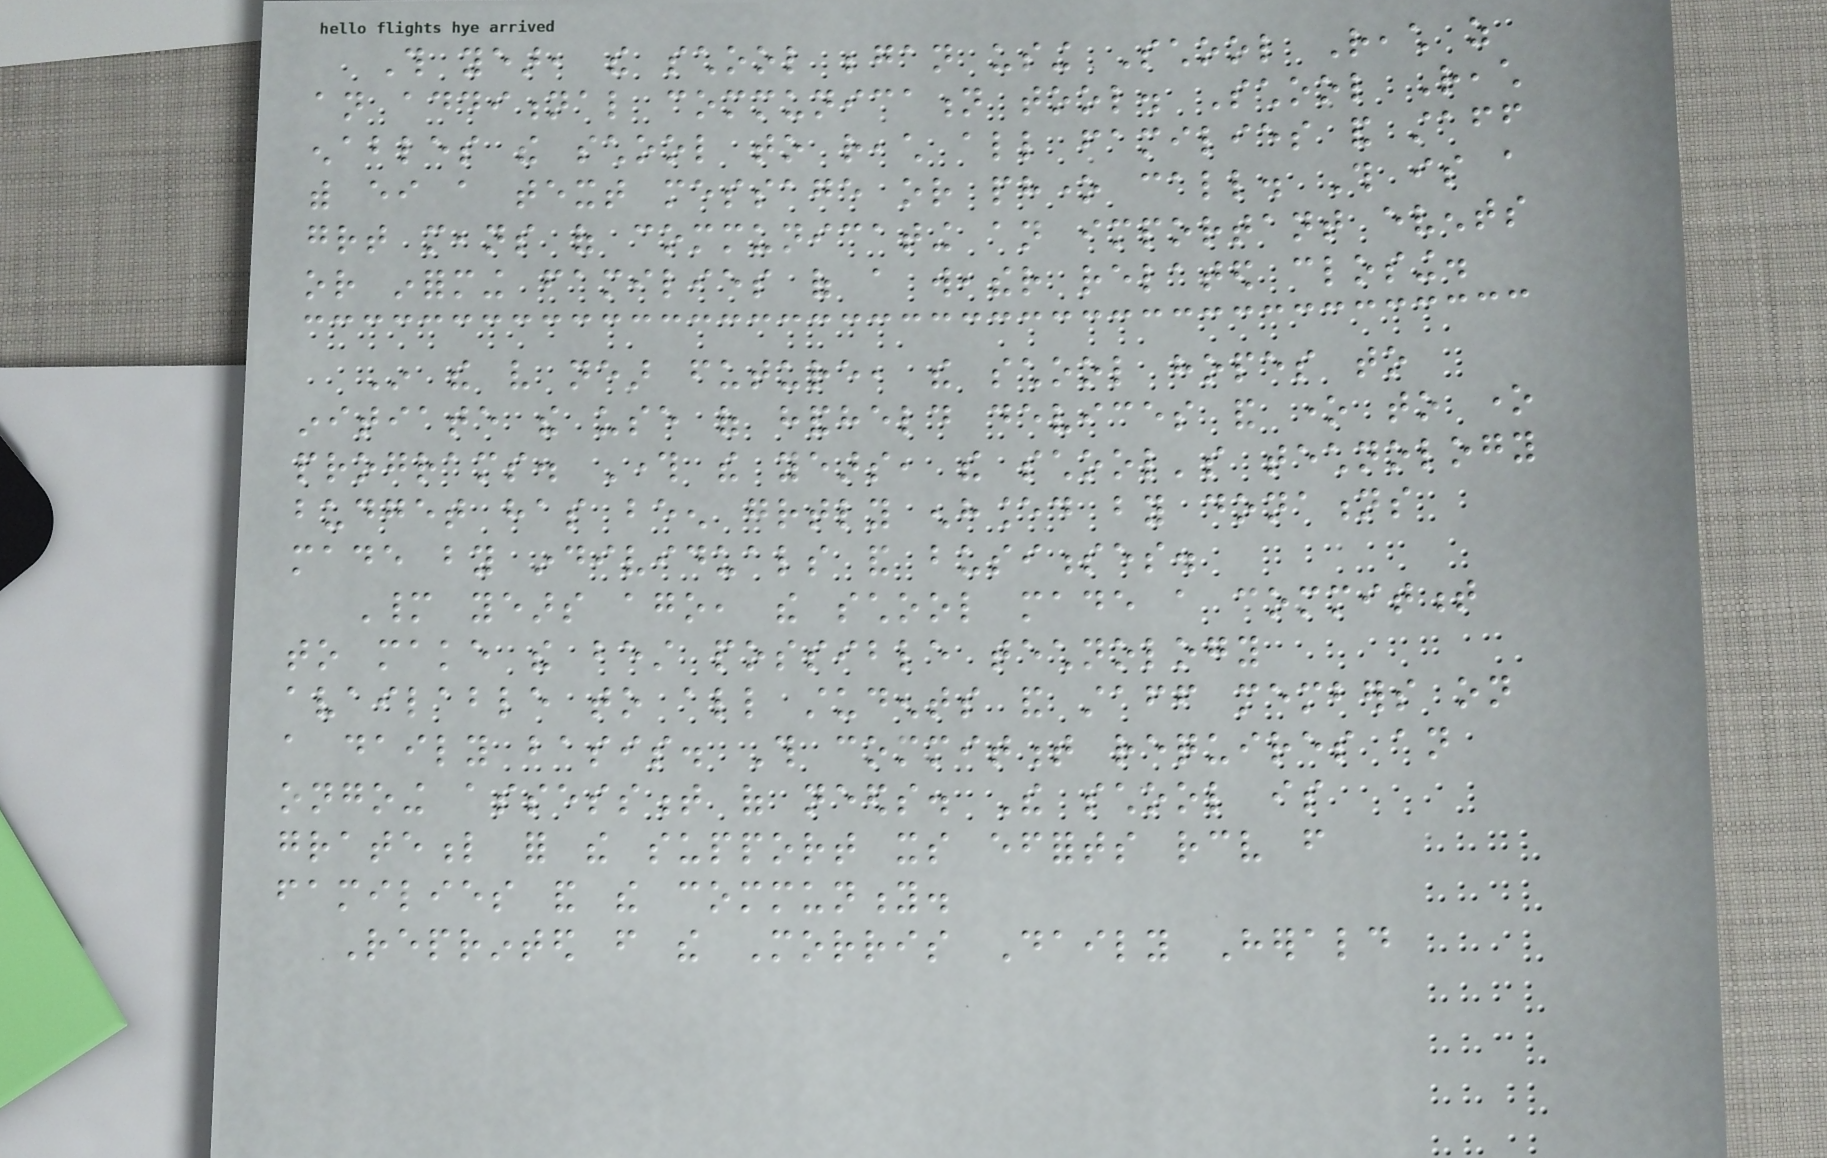This year, the school began using School Reach as
an additional communication tool. School Reach
enables the school to reach all families and staff
with either a text message or phone call. This is a
great means of communicating an important events
or informing families of a weather related closing.
In the very near future, the school hopes to
initiate the use of handheld devices and one to one
programs. Through the years, the school's technology
budget has been greatly enhanced by donations
made by individuals and businesses.
Many years ago, the school made a commitment
to make the best possible technology
available to all students and staff members on
a daily basis. This commitment requires an
ongoing assessment of needs. The school is
grateful for the support its efforts receive from
families and the community.
Reprinted from the Morris Daily Herald
